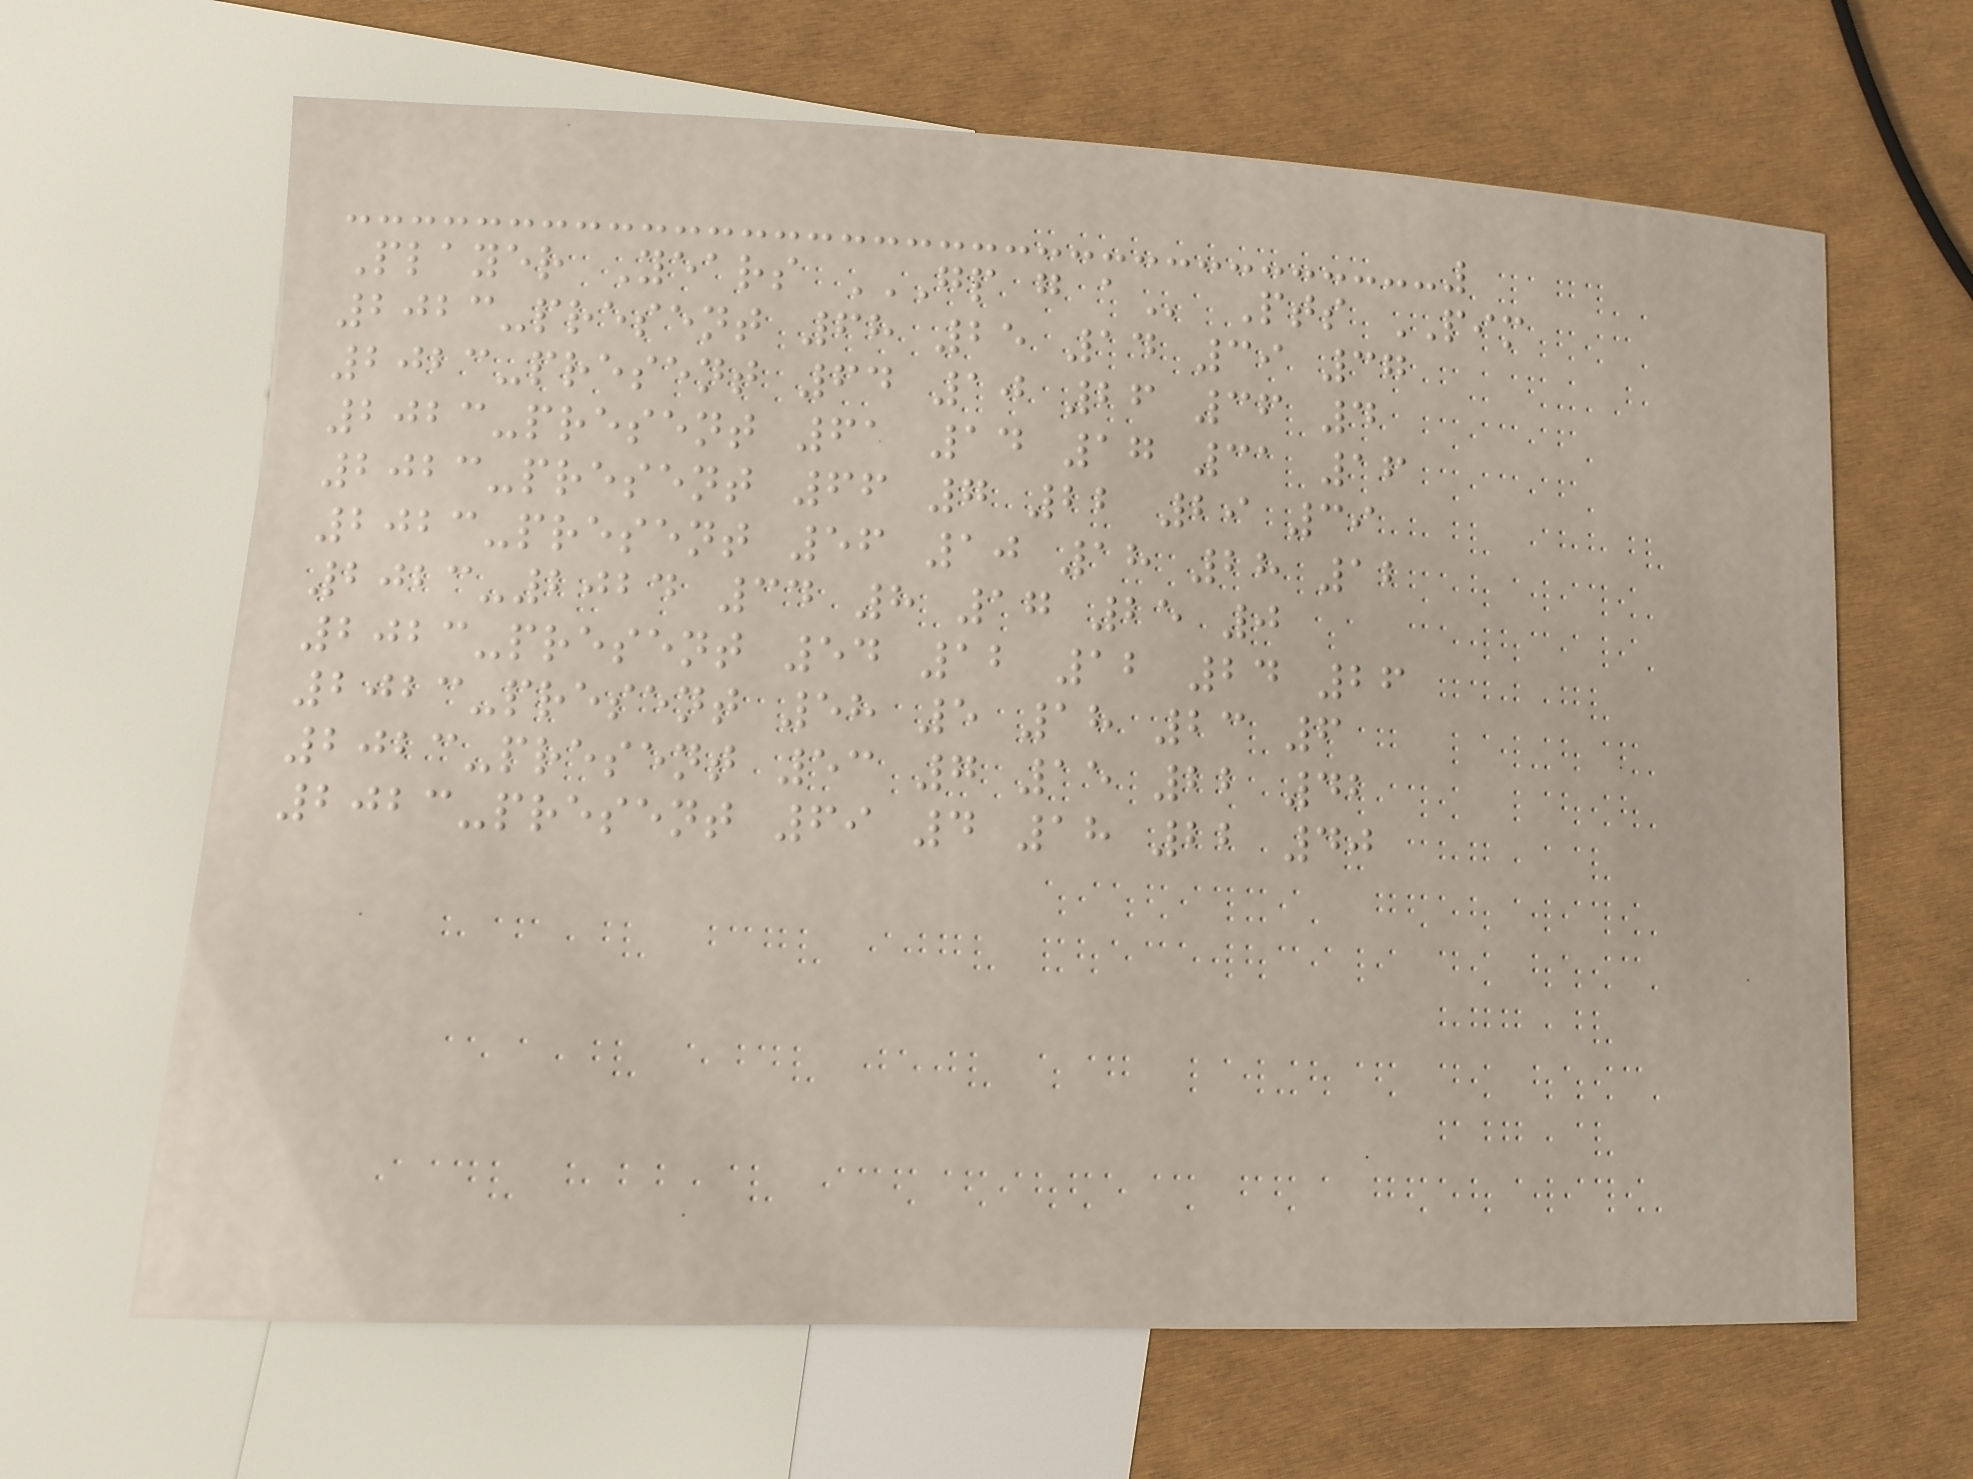Player Years GP G A Pts PIM
2023-present 68 25 14 39 37
2023-present 64 10 26 36 4
2023-present 61 14 17 31 16
2023-present 66 7 22 29 39
2023-present 56 10 18 28 12
2023-2024 34 8 17 25 0
2023-present 54 12 12 24 26
2023-present 58 5 18 23 6
2023-present 53 7 15 22 42
2023-present 69 4 18 22 40
